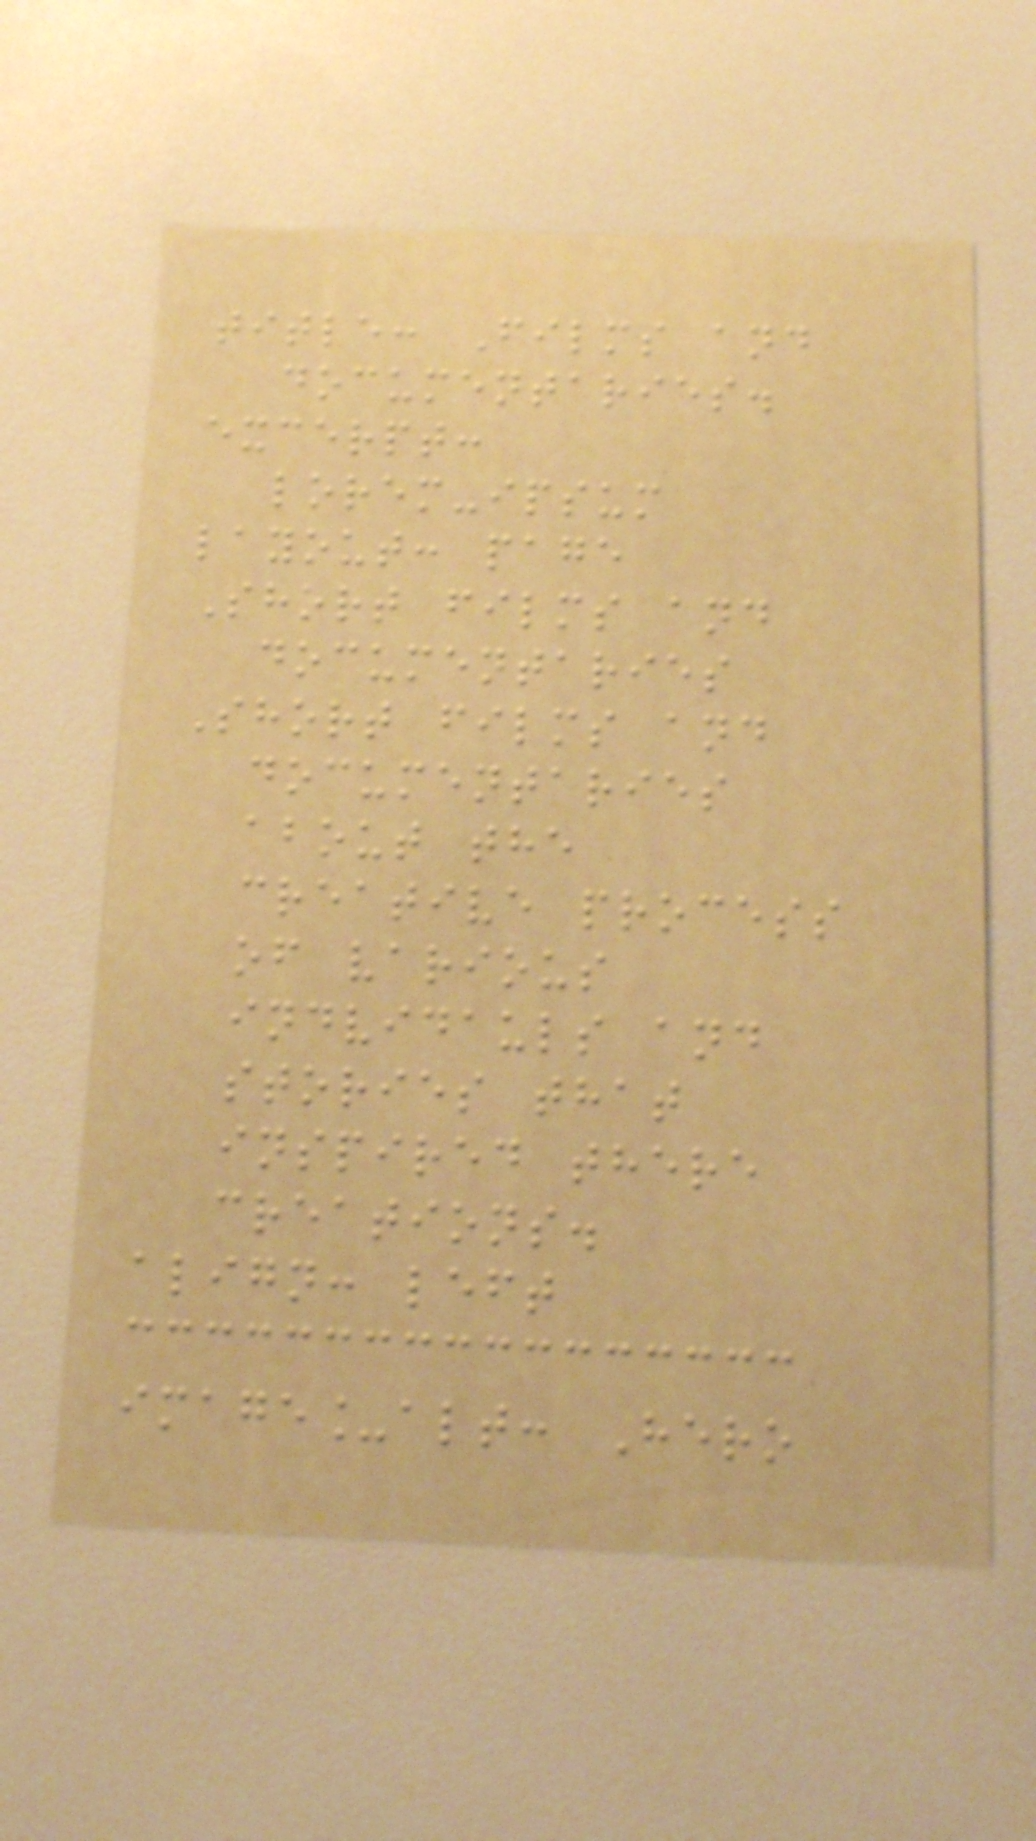title: Films and
documentaries.
excerpt:
lorem-ipsum
layout: page
Short films and
documentaries
Short films and
documentaries
about the
creative process
of various
indvidauls and
stories that
inspired there
creations.
align: left
image_alt: Hero
